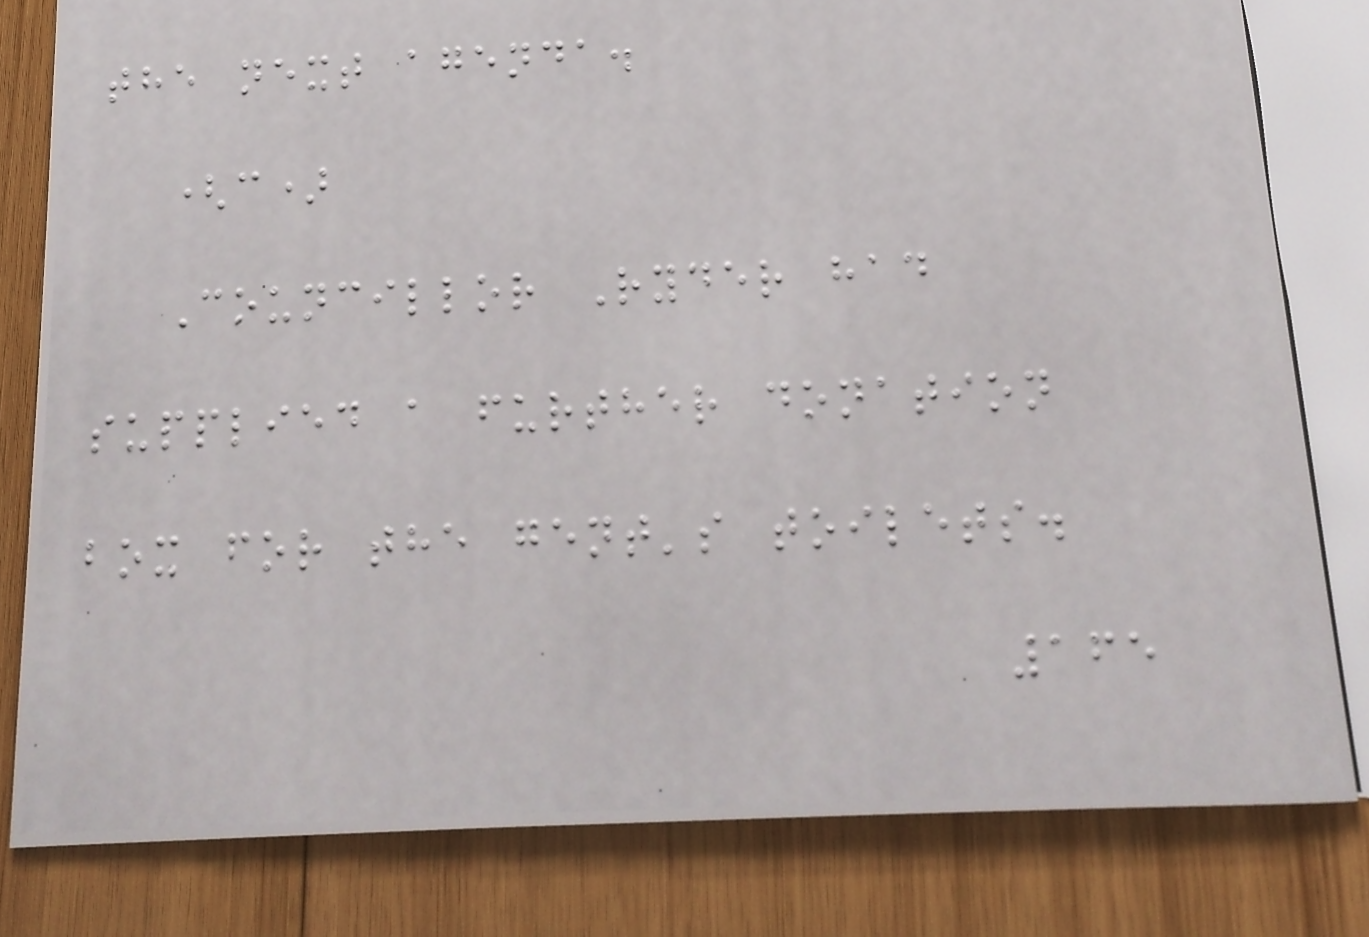the next agenda.
(c)
Councillor Ryder had
supplied a further donation
box for the gent's toilets.
165
